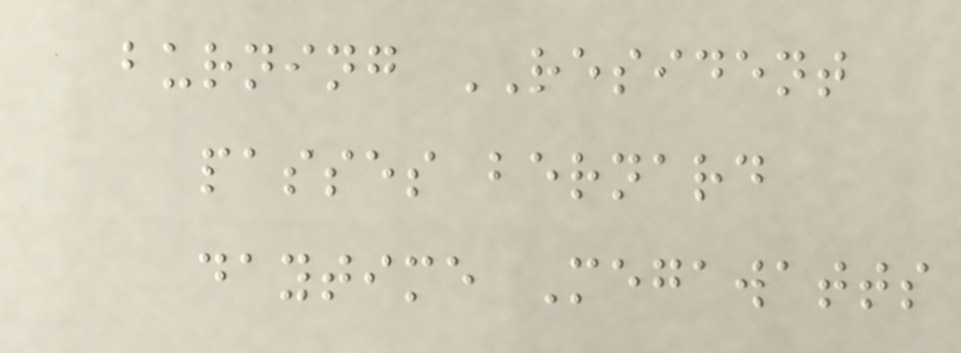burning RESIDENT
passes bernard
daytime Megawatts
